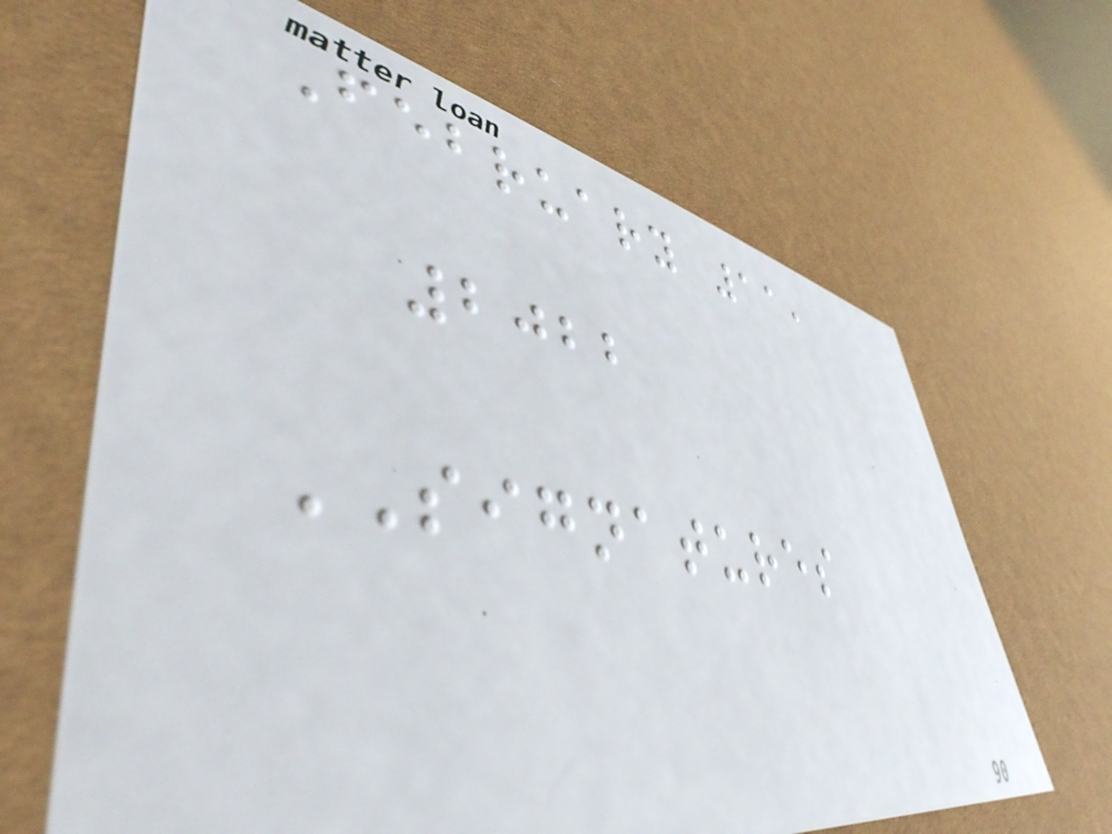February 11,
2022
SIGNATURES
